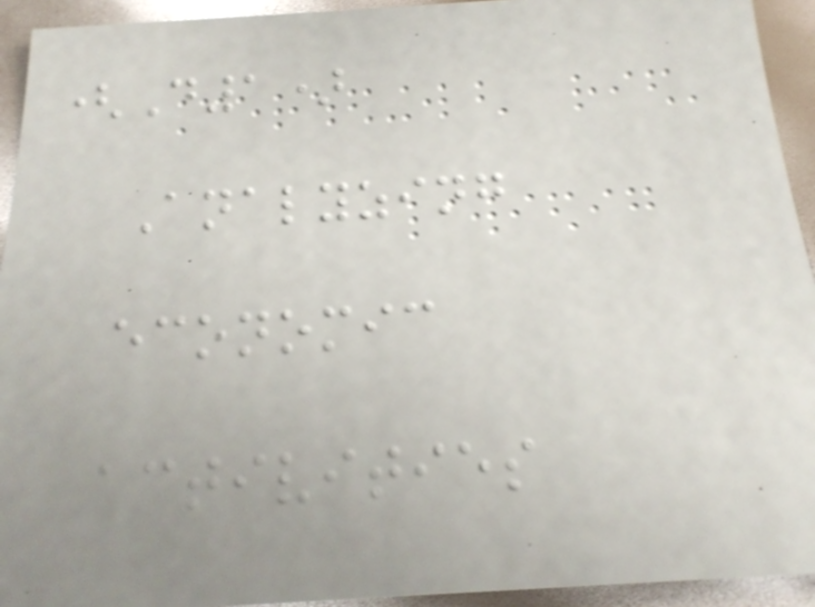(D1)
Analyzing
economic
activities
